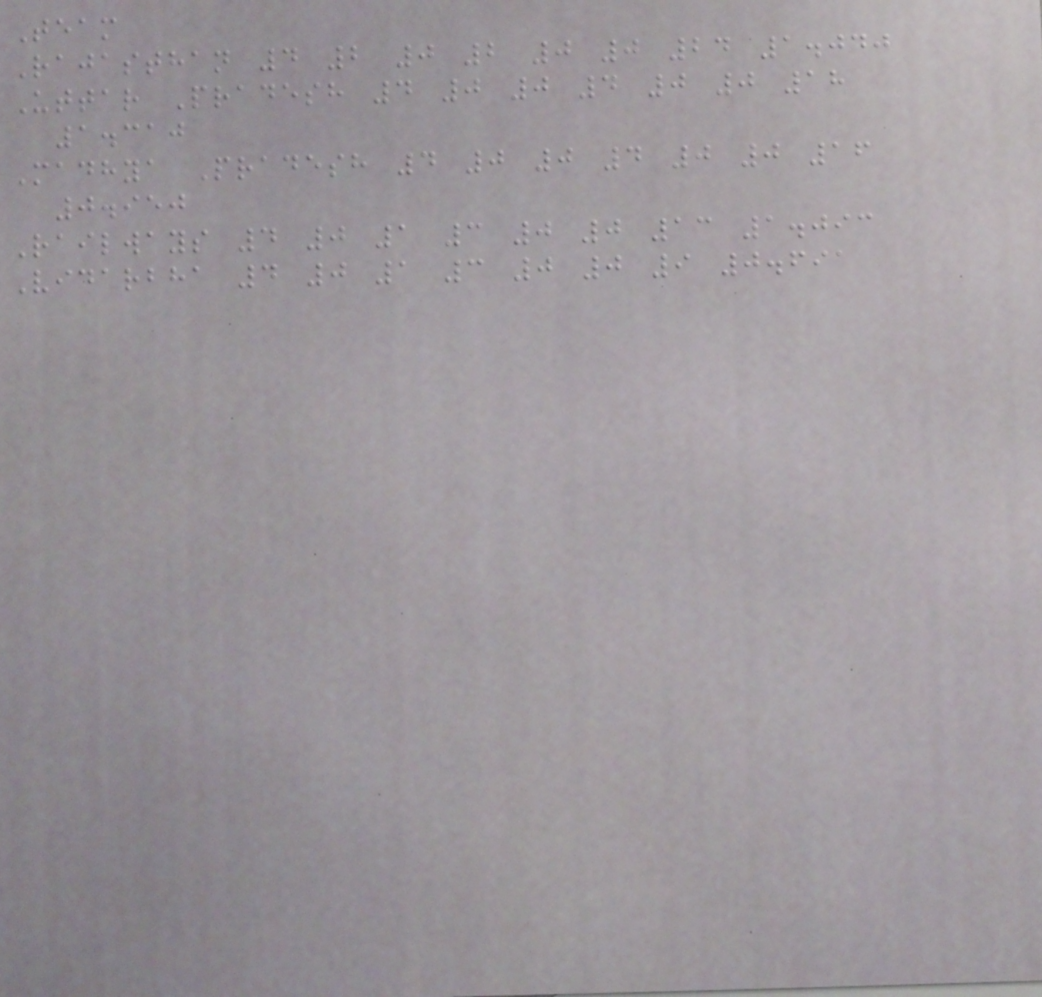Team
Rajasthan 4 2 0 2 0 0 24 1.040
Uttar Pradesh 4 0 0 4 0 0 18
1.310
Madhya Pradesh 4 0 0 4 0 0 16
0.950
Railways 4 0 1 3 0 0 13 1.093
Vidarbha 4 0 1 3 0 0 9 0.691
